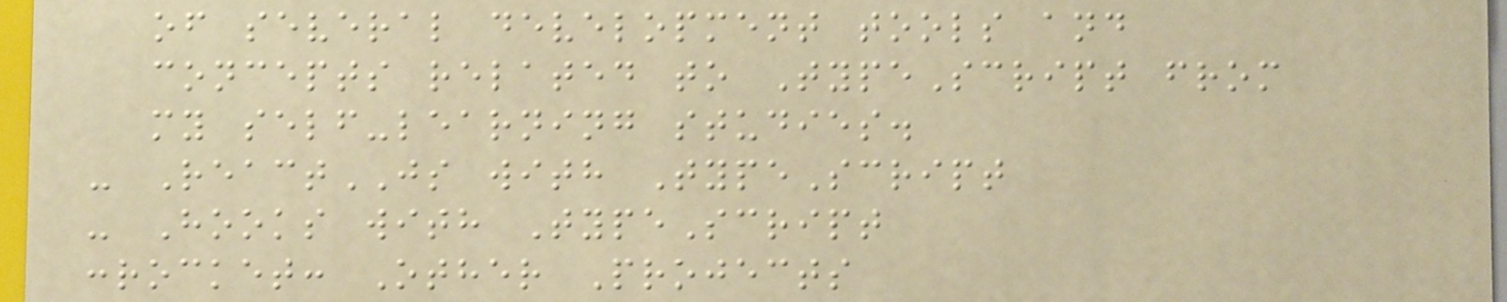of several development tools and
concepts related to TypeScript from
my self-learning studies.
- ReactJS with TypeScript
- Hooks with TypeScript
:rocket: Other Projects
